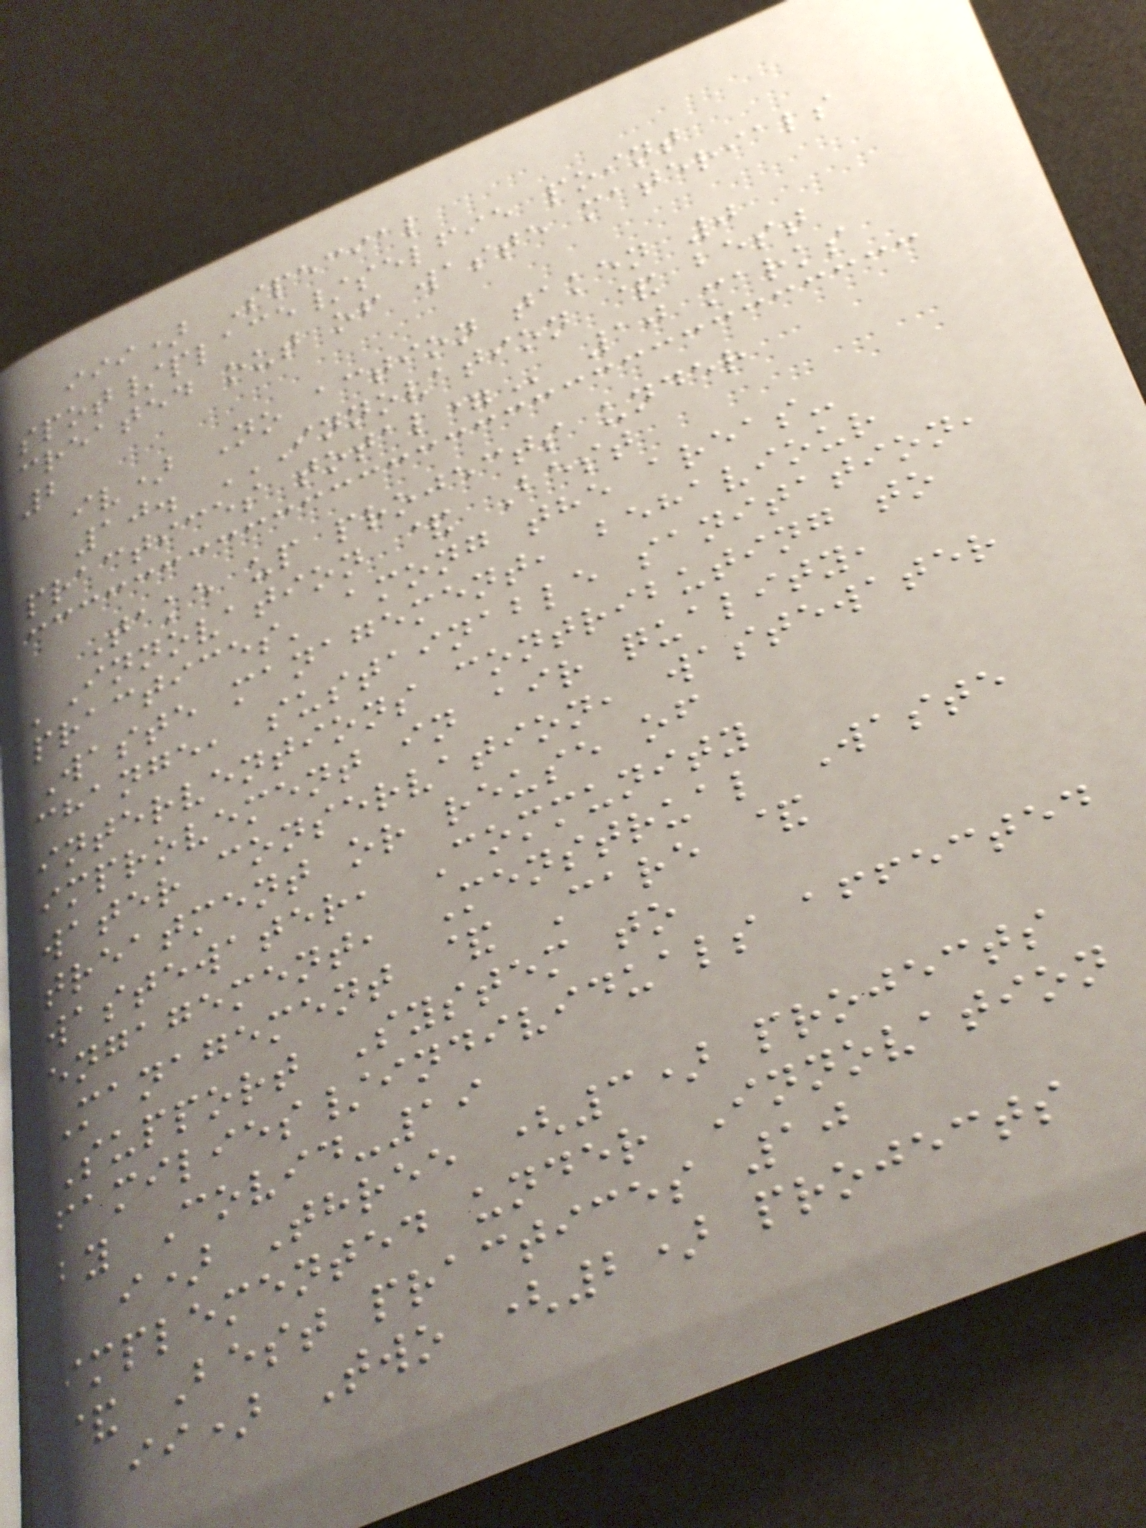iii) Special
spot/place/selfie point
created out of waste materials
2
iv) No action taken 0
10. INNOVATION & BEST
PRACTICES TOTAL= 10 marks
Take up projects under
'Innovation & Best
practices' among the areas-
Waste management, behaviour
change, sustainable sanitation,
interventions contributing to
improvement in air quality,
water conservation, wastewater
treatment or reuse of
wastewater, Community
engagement, Menstrual Waste
Management & Care &
Support System to
families/individuals affected
by Covid-19
i) Three (3) projects
implemented under Innovation
& Best practices 10
ii) Two (2) projects
